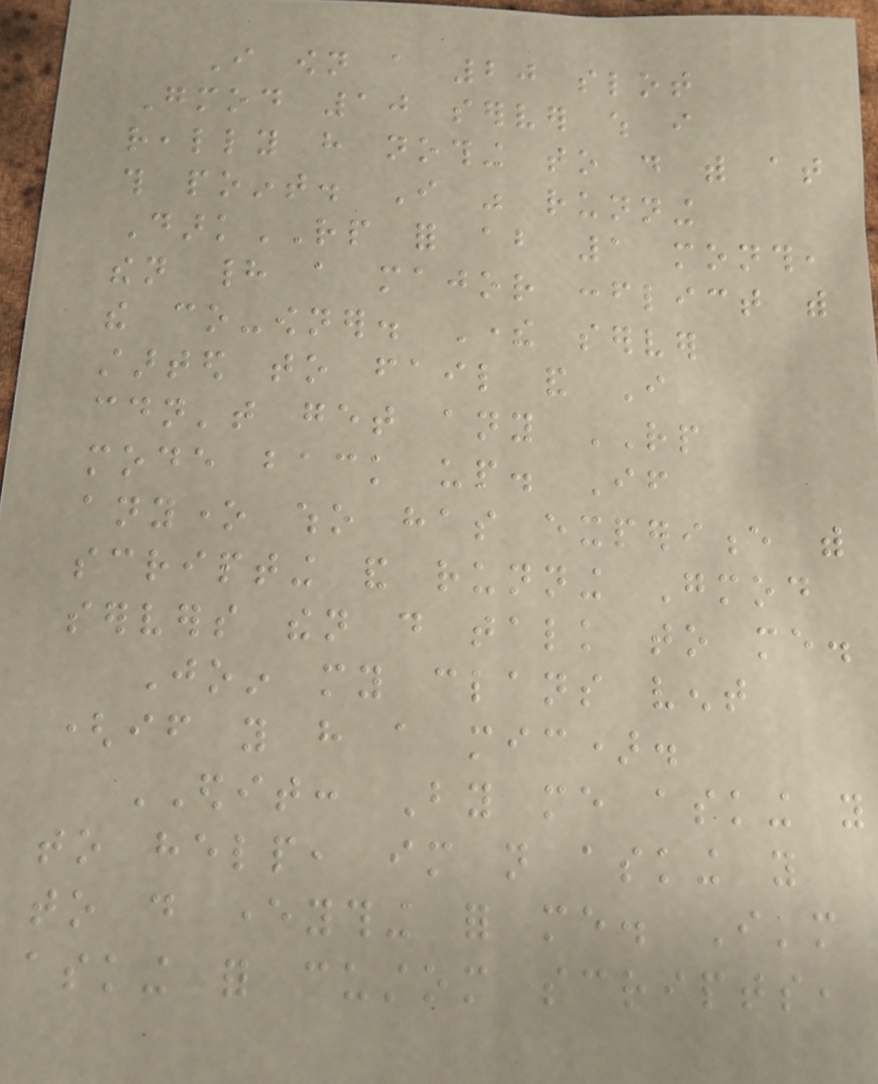I own a 20 slot
Gmod 10 server which i
really have nothing to do with at
this point. I was running
DarkRP for about 1 month,
then had a major conflict with
the co-owner. There server
started to fail and I
couldn't get any RP
mode back up. If
anyone who has experience with
scripting and running Gmod
servers then do talk to me.
Join my clans vent
(if you have a mic).
EDIT: By me asking you
to help, im not asking you
to do everything for me. I'm
asking for custom scripts,
